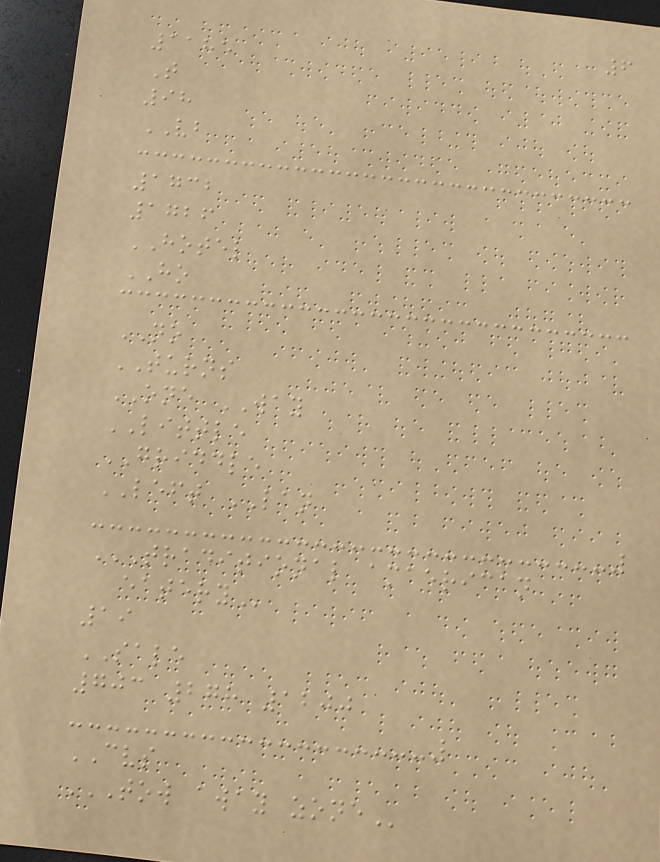6
1185
T
98
VB
1732
1726
HOTEL
HO
NO
TURNS
ONE WAY
LITTLE
GRIDDLE
LEFT LAN
TRADITIONAL AMAERICAN
EATERY
19
SALE
703 278 1200
CVS
TOW AWAY ZONE
